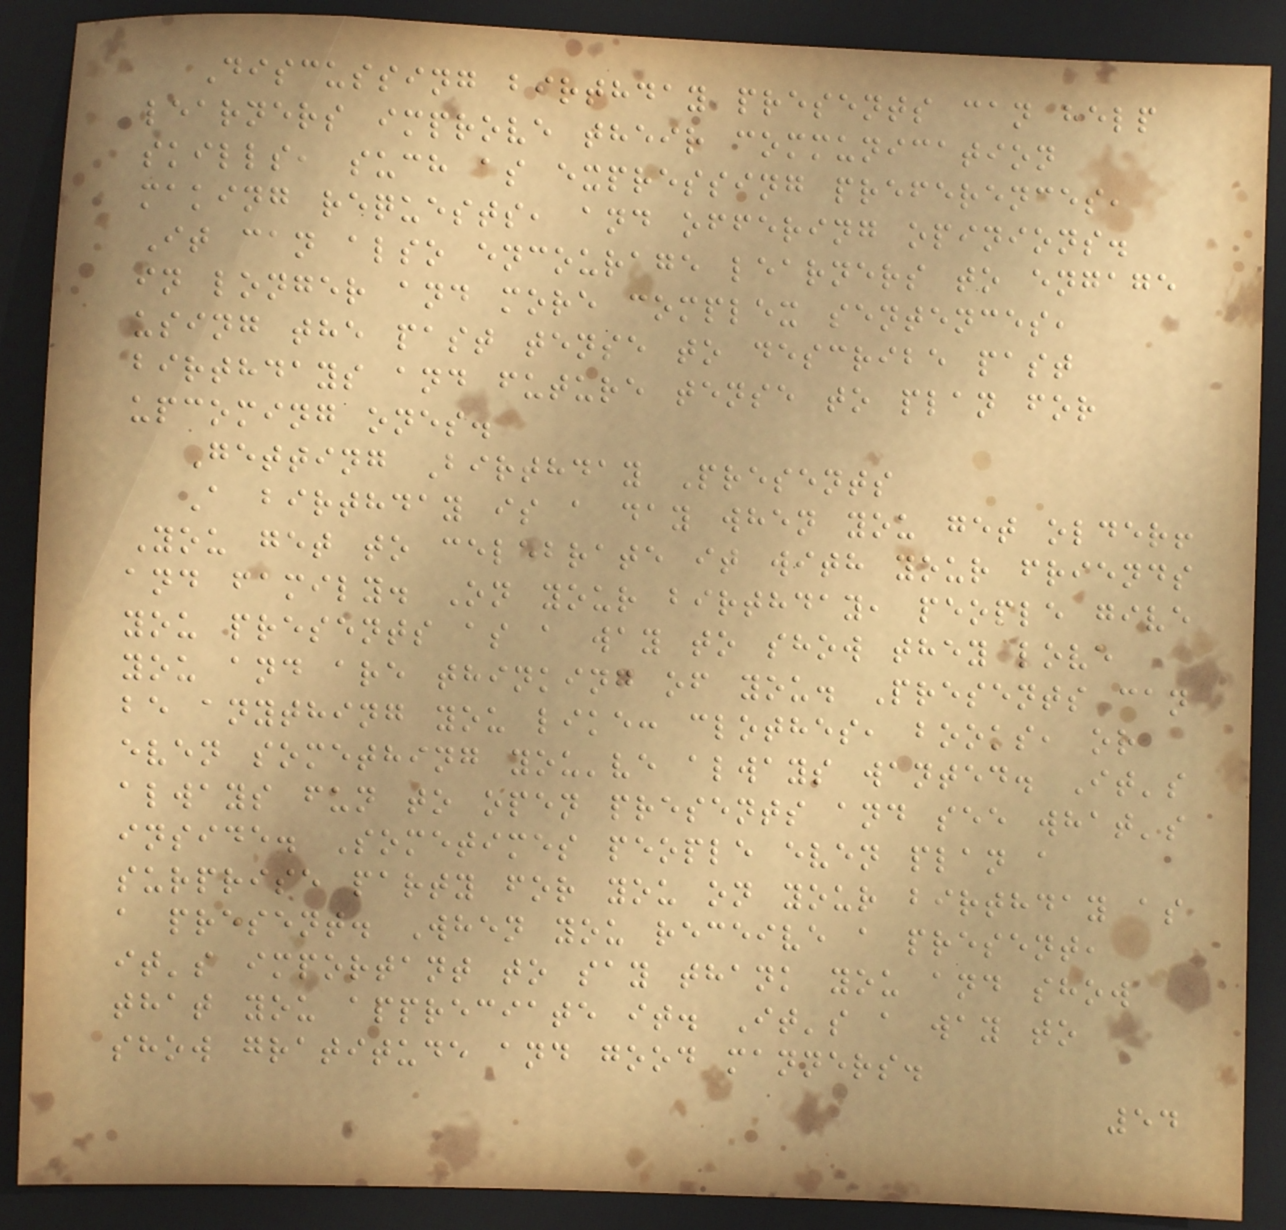Discussing birthday presents can help
learners improve their communication
skills, such as expressing preferences,
making requests, and offering opinions.
It can also encourage learners to engage
in longer and more complex sentences,
using the past tense to describe past
birthdays and future tense to plan for
upcoming ones.
Getting Birthday Presents
A birthday is a day when you get older!
You get to celebrate it with your friends
and family. On your birthday, people give
you presents as a way to show they love
you and are thinking of you. Presents can
be anything you like: clothes, books, or
even something you've always wanted. It's
always fun to open presents and see what's
inside. Sometimes people even plan a
surprise party for you on your birthday as
a present. When you receive a present,
it's important to say thank you and show
that you appreciate it. It's a way to
show gratitude and good manners.
54
